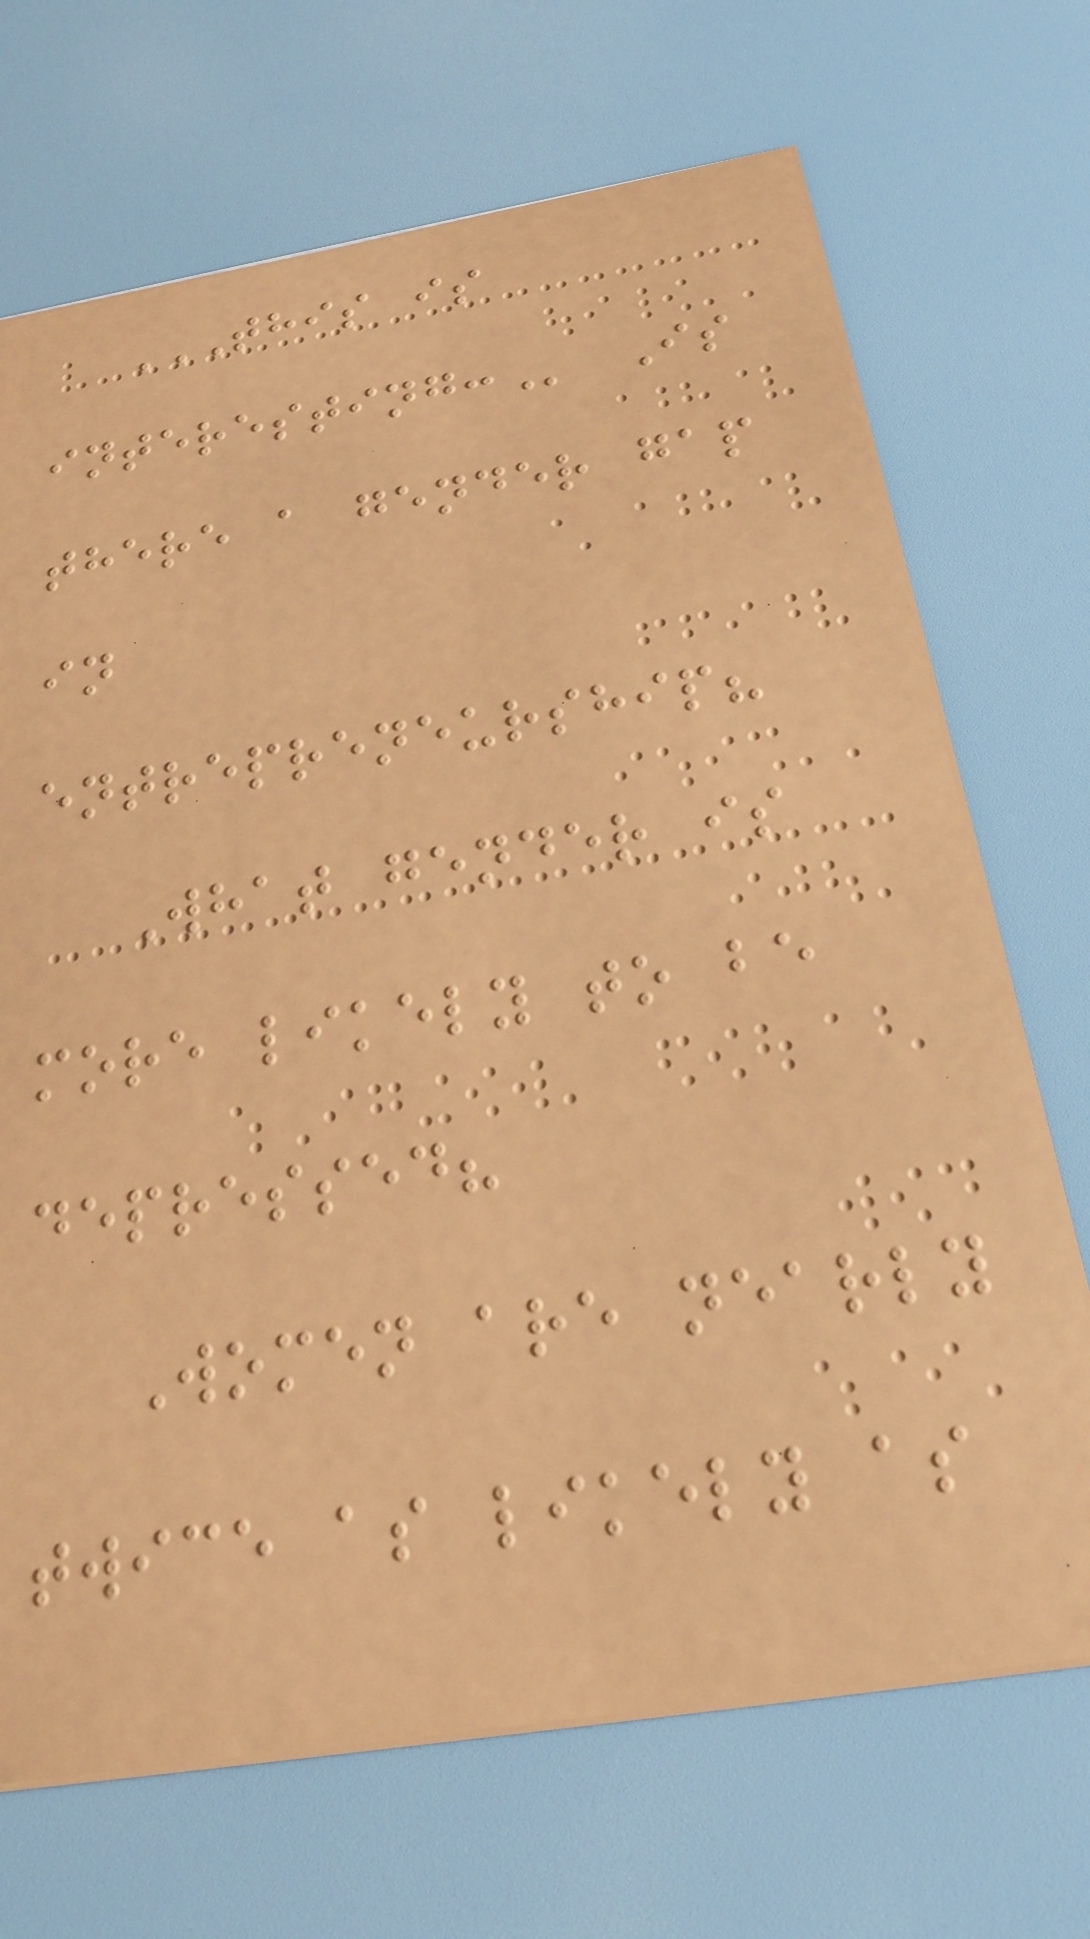THIS IS
INTERESTING: Is
there a gender gap
in
entrepreneurship?
What gender is
more likely to be
depressed?
Women are nearly
twice as likely as
